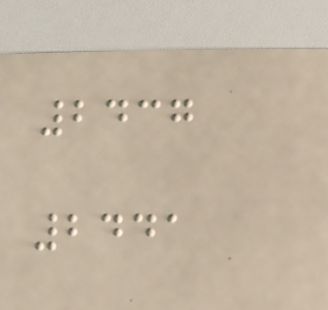2437
2441
